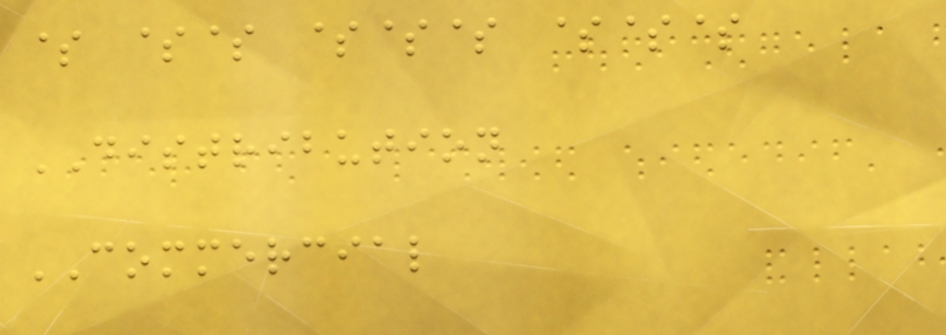$ $$ $$$ $$$
DISTRIBUTION
COMMERCIAL
